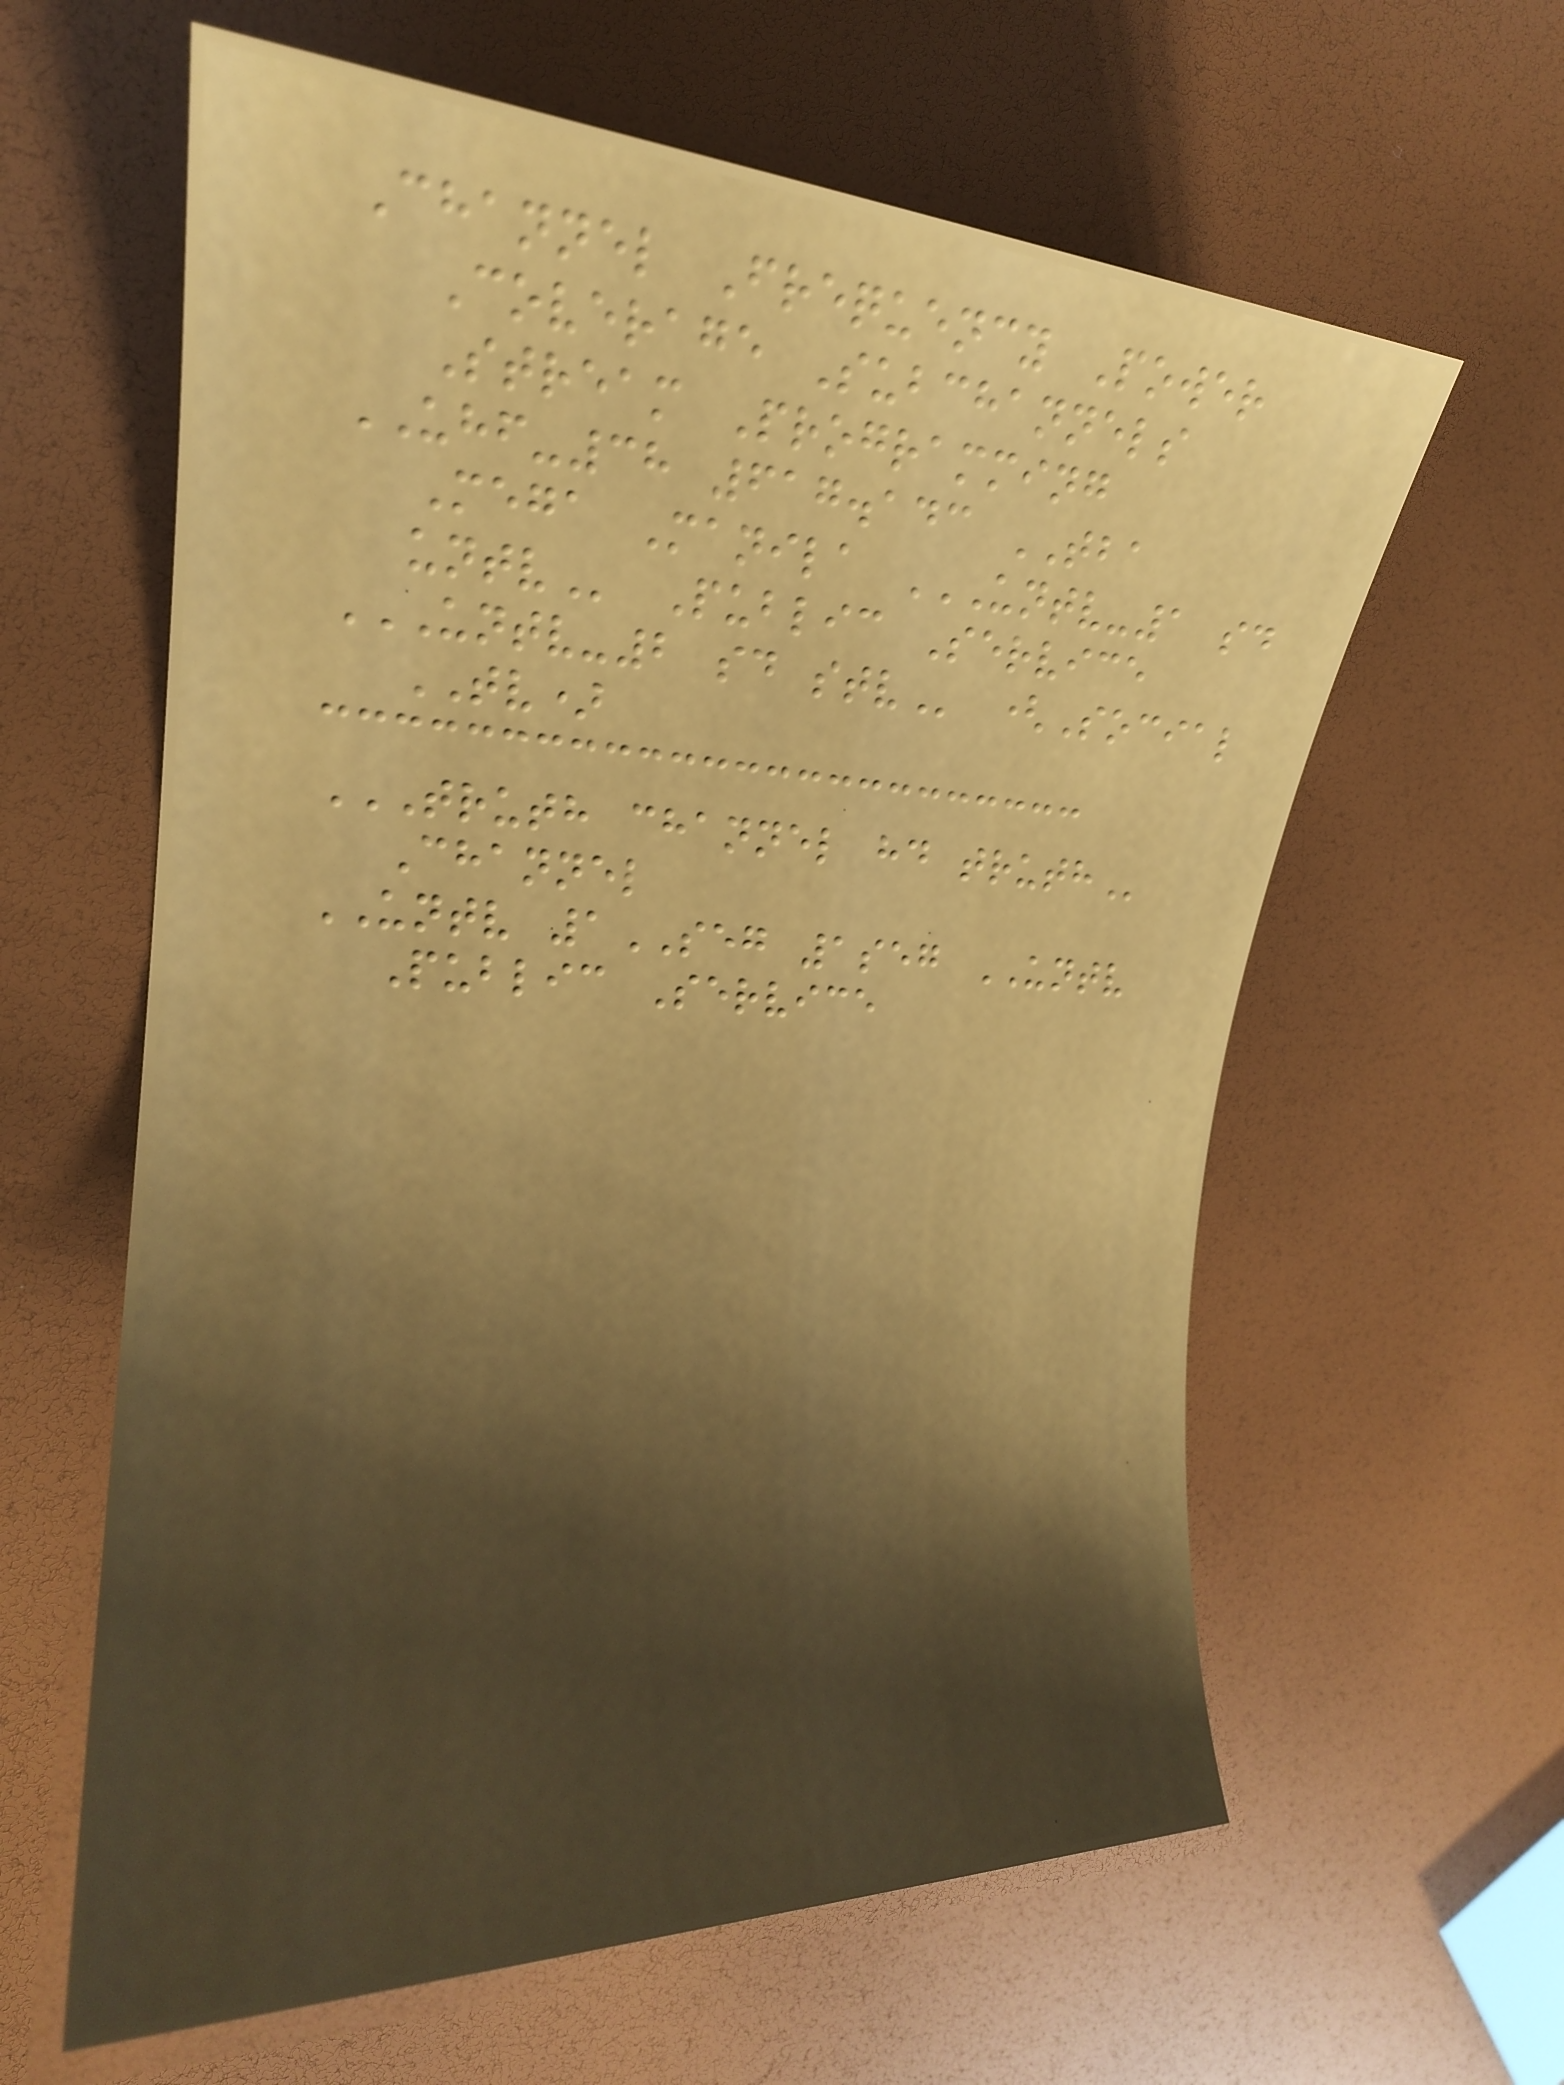Channel Frequency Power
Coverage Subchannels
Stream Programming
UHF-38 617.143 TBA
Mega Manila UNTV-1 SD
UNTV Public Service
UNTV-2 SD STV (Social
TV)
TRUTH CHANNEL HD TRUTH
Channel
UNTV 1SEG 1seg UNTV
Public Service
